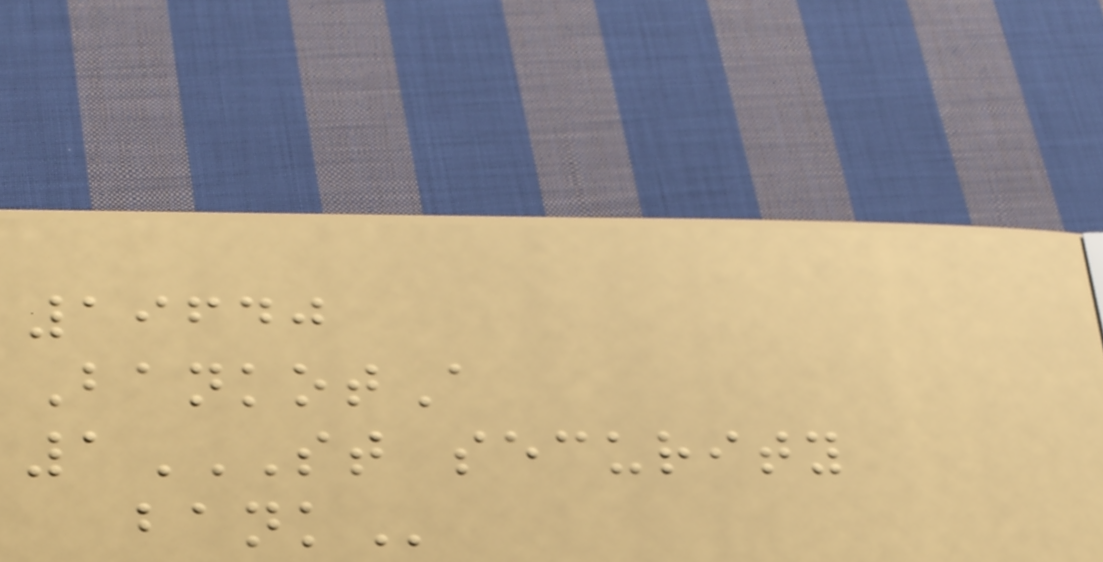19640
BankotA
1ST SECURITY
BANK
